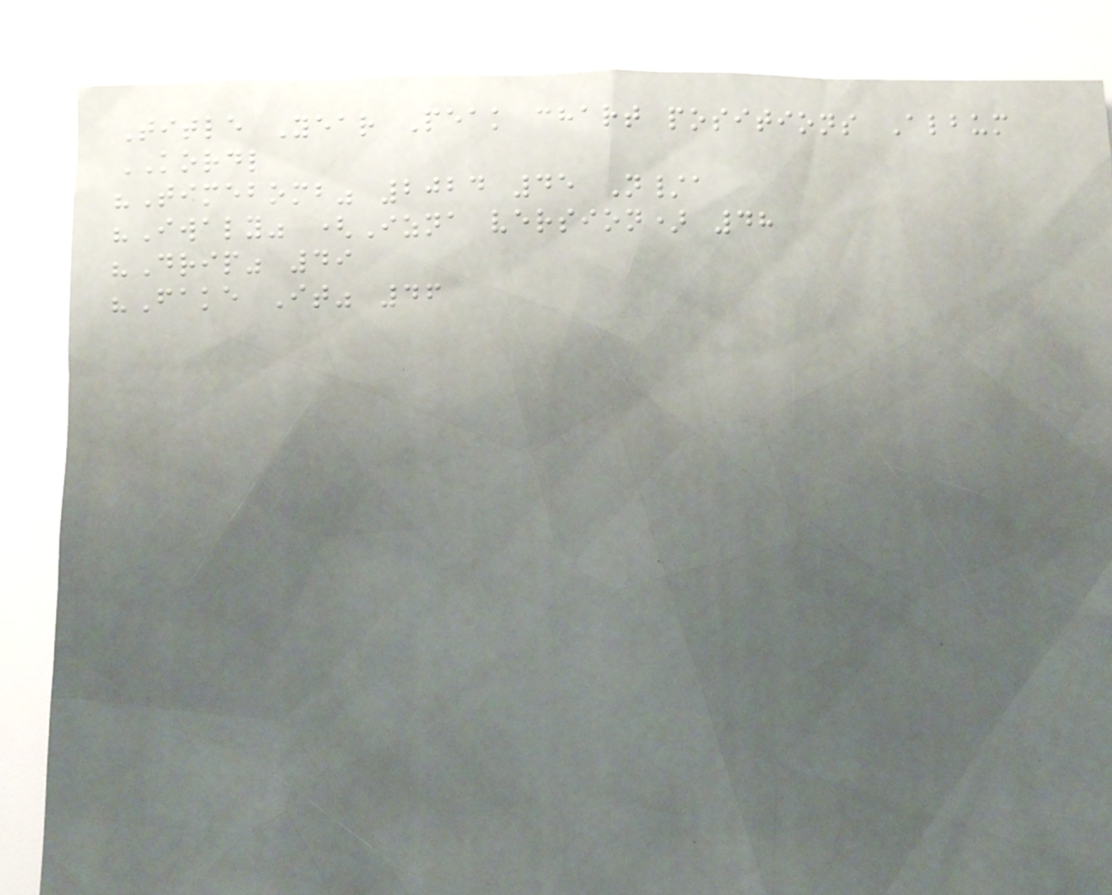Title Year Peak chart positions Album
KORDL
"Timebomb" 2024 45 N/a
"Iwaly" (Izna version) 48
"Drip" 49
"Fake It" 46
